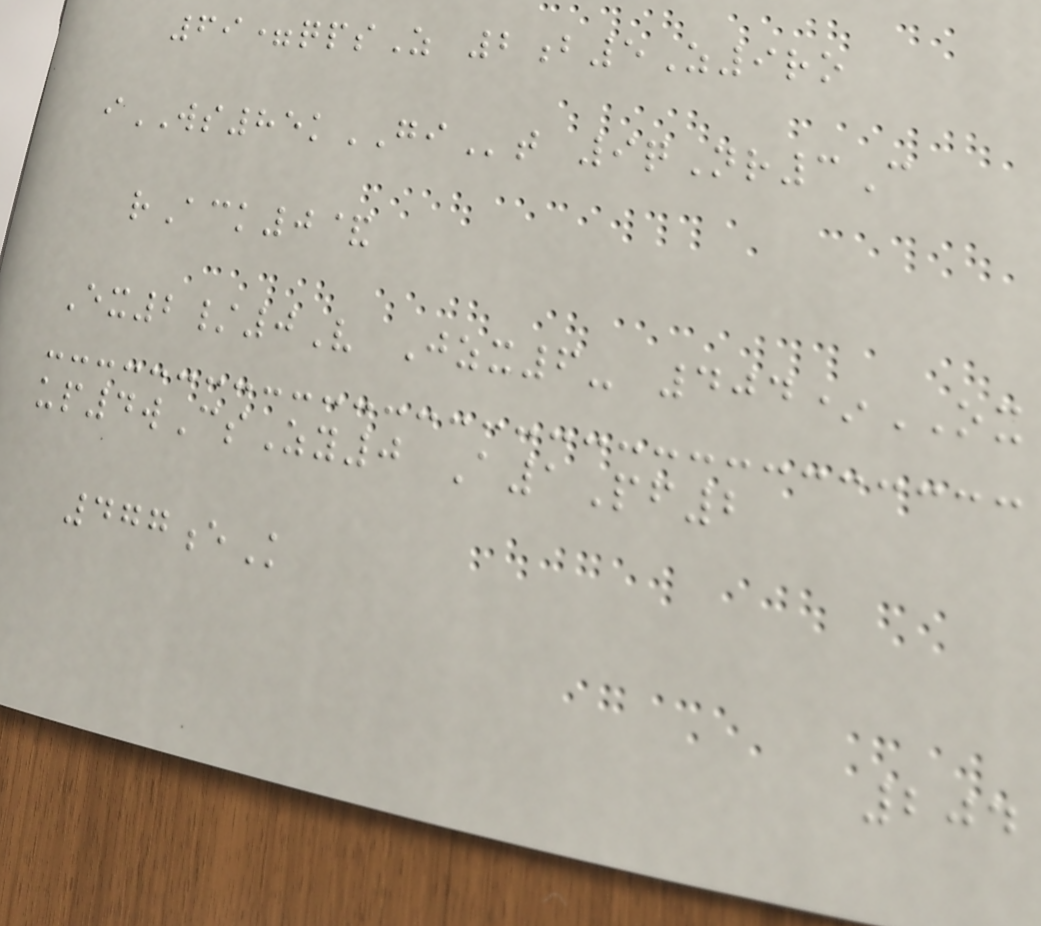69=qpsZ 2b5Z9ro
iWS85kGIt 9qNr3C
rAck0&
Ex2/0V Jzx6- 404*OX
up4wCsZy0 A1Pf2
477eK
204
